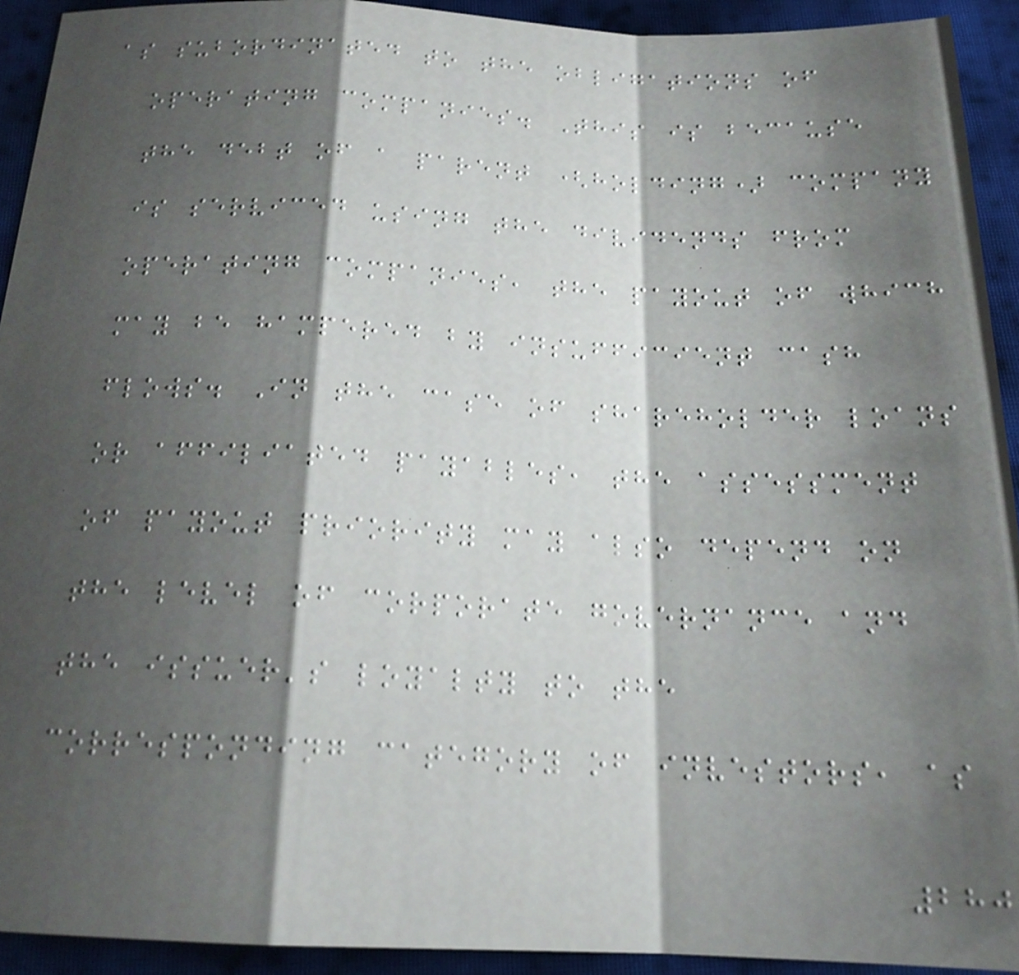as subordinated to the obligations of
operating companies. This is because
the debt of a parent (holding) company
is serviced using the dividends from
operating companies, the payout of which
may be hampered by insufficient cash
flows. In the case of shareholder loans
or affiliated payables, the assessment
of payout priority may also depend on
the level of corporate governance and
the issuer's loyalty to the
corresponding category of investors, as
280
